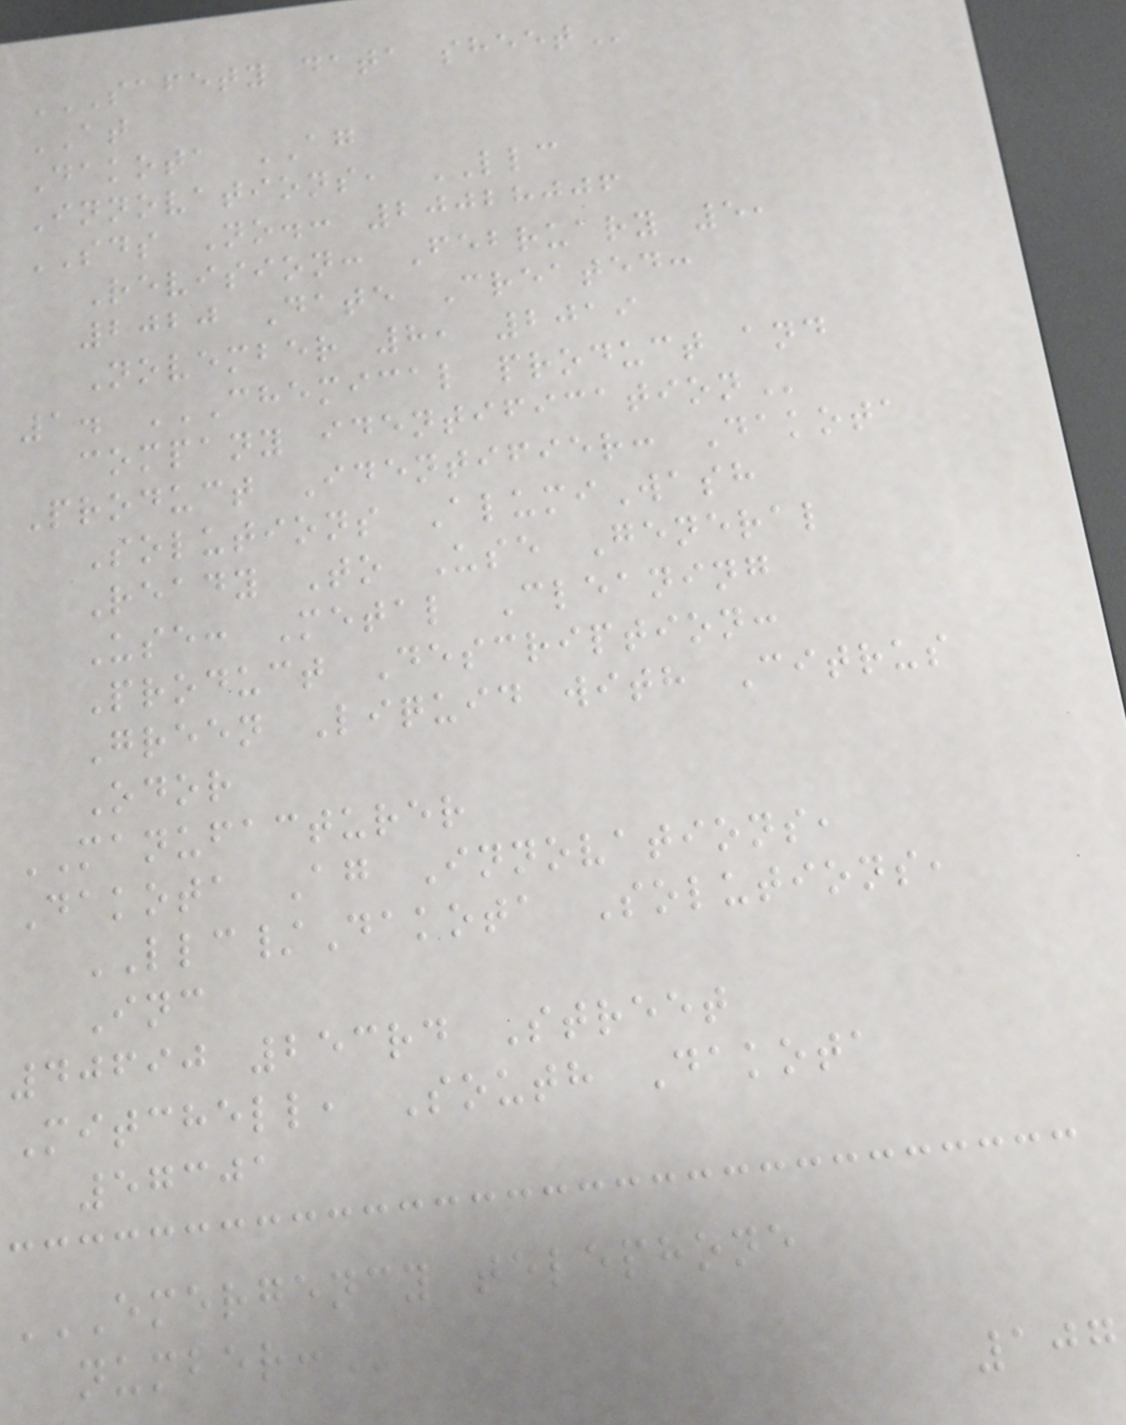SAFETY DATA SHEET
AT
Dakota AG
Innovations, LLC
SDS No.: 20028006
Revision: February 5,
2020 Date Created:
November 8, 2019
1. CHEMICAL PRODUCT AND
COMPANY IDENTIFICATION
Product Identifier: Dakota
Solutions AlumiWash
Ready To Use General
Use: Metal Cleaning
Product Description:
Green Liquid with Citrus
Odor
MANUFACTURER
Dakota Ag Innovations,
LLC/Dakota Solutions,
Inc
40690 253rd Street
Mitchell, South Dakota
57301
EMERGENCY TELEPHONE
NUMBER:
107
